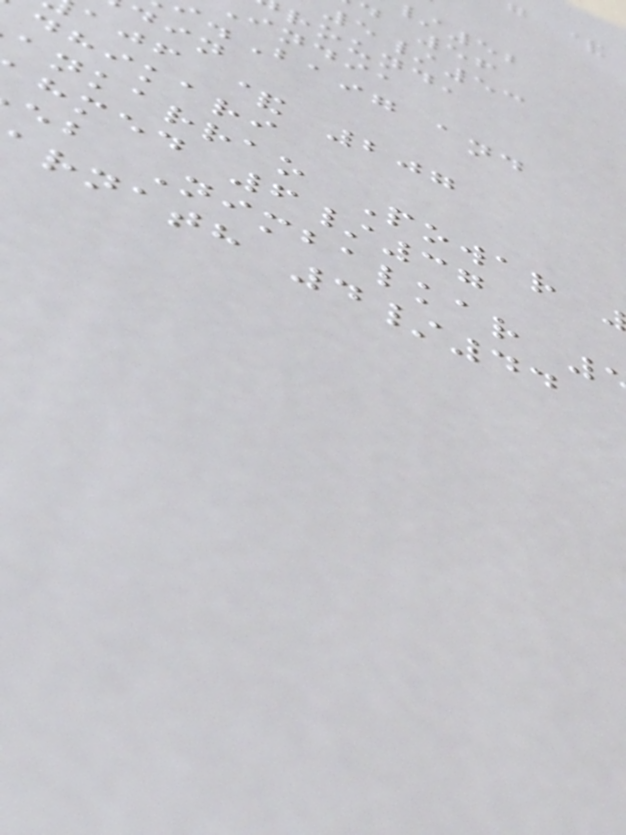d 56
5/53
round,
india
.Baig and
ajf & 207
dhikari
ankarrao Powar
hmed 6/37
eb Nimbalkar
rnath 4/44
